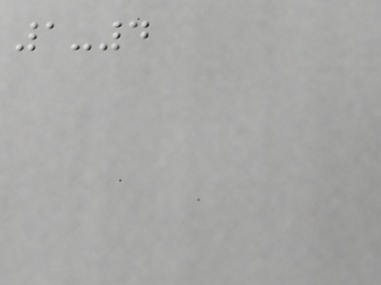1-4
